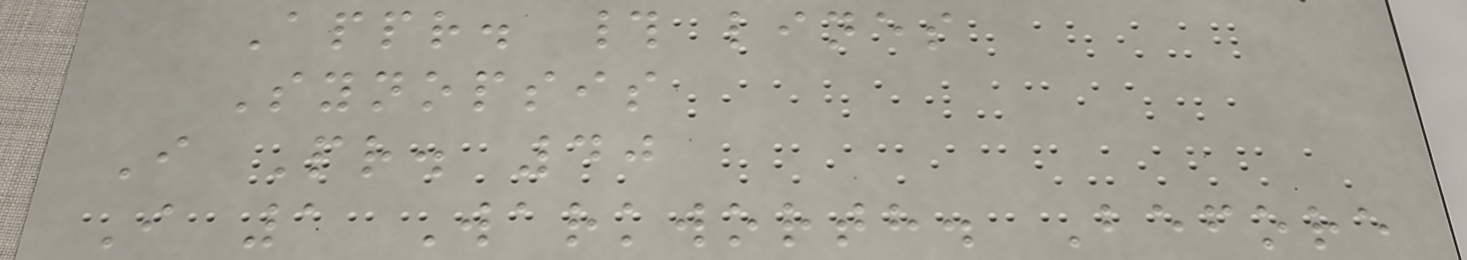Appr. # lines
Synopsis
I Pr. 40
I 1 Warkworth. Before
